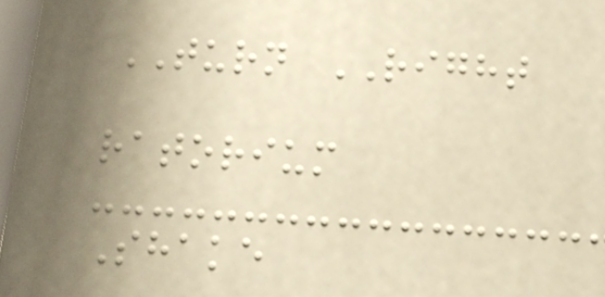TURN RIGHT
ratorium
Shake
